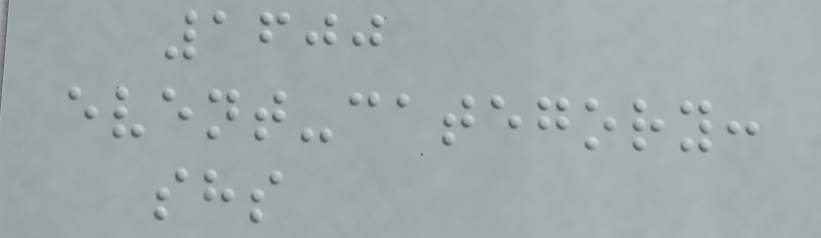1600
event-category:
shs
